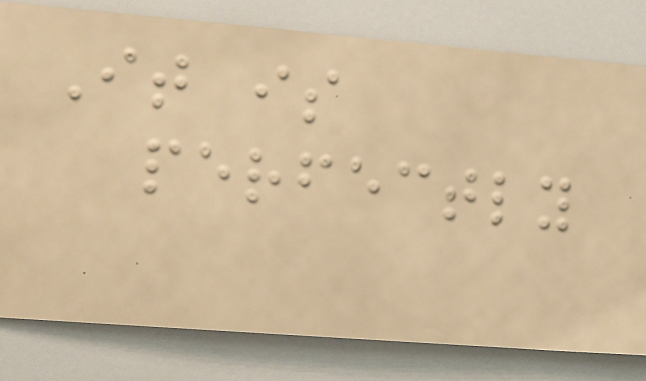It is
perfectly
